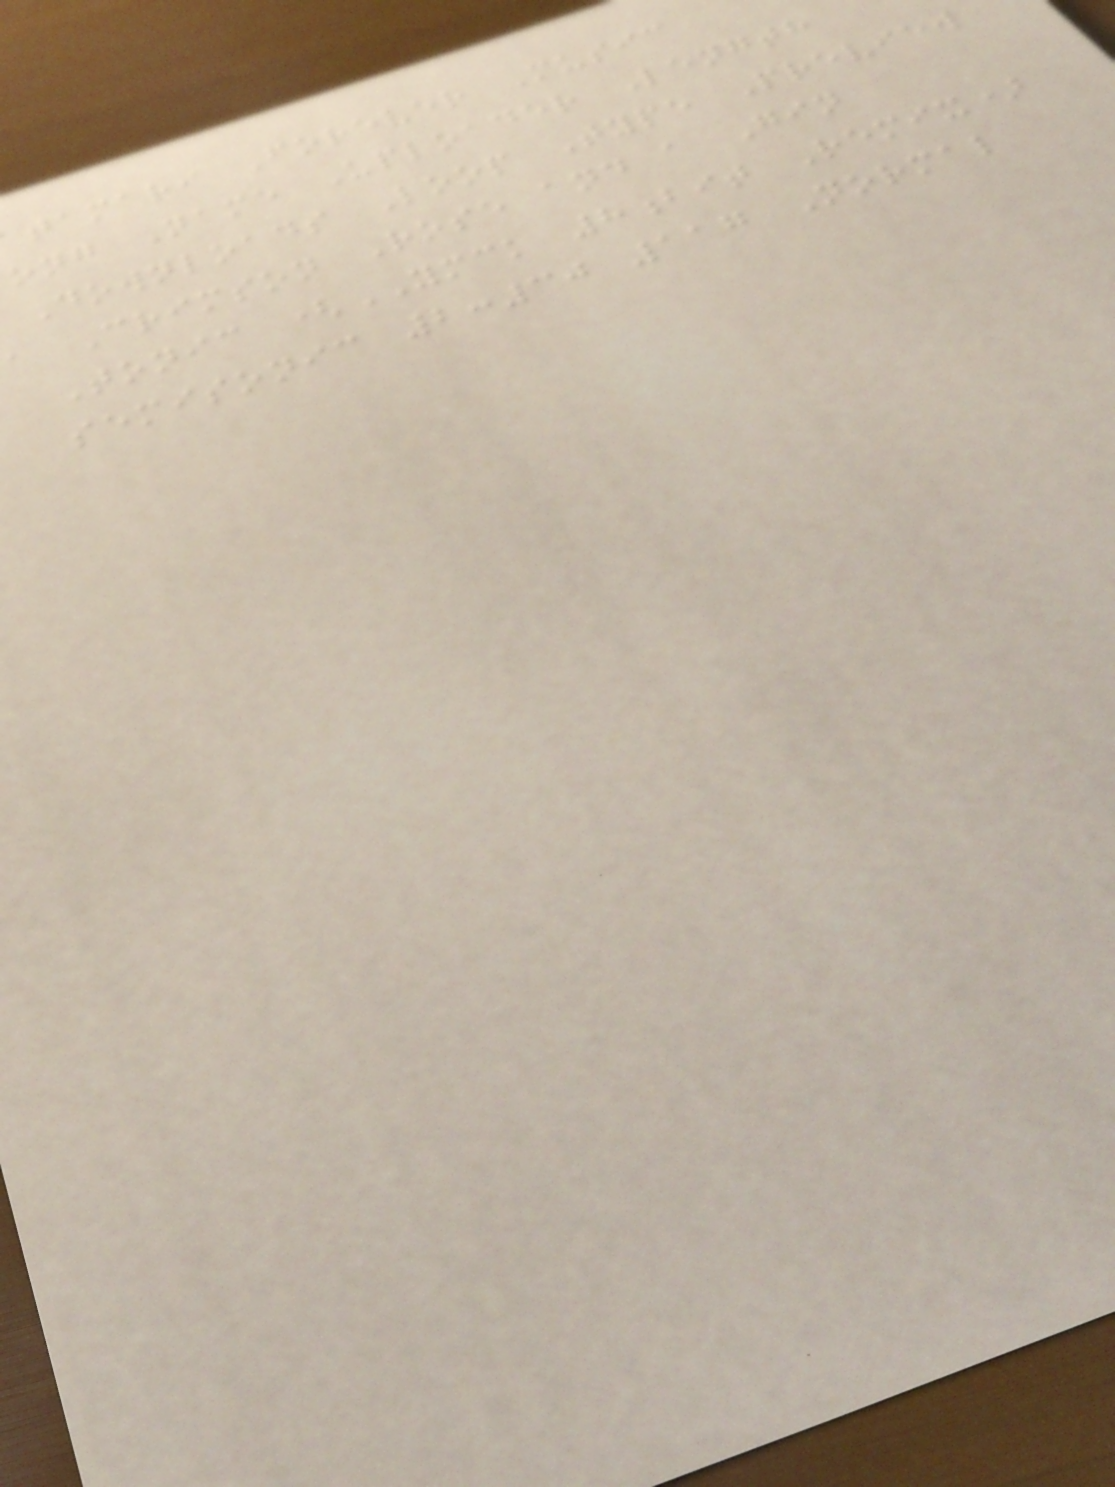tamari Forever Music
ong Name Uploader Length
Downloads Loop Type Preview
a Crimson Rose and a Gin
Tonic (YMCK 8bit Remix)
semisonic 2:30 117 Normal
